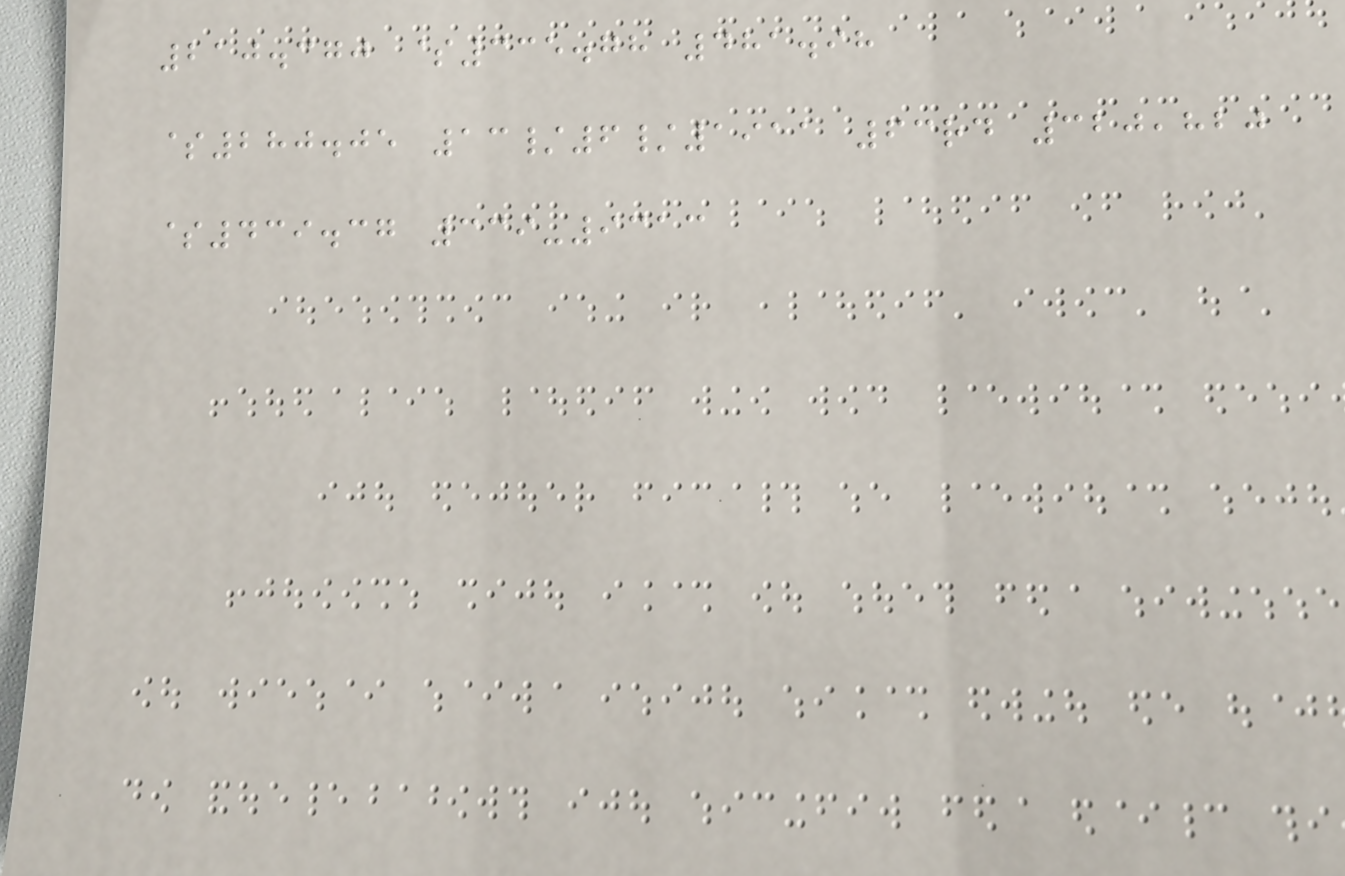210.370 $335.78 481.98
$280.05 13/6/1911 63rd 320,820
$439.37 339-9313
